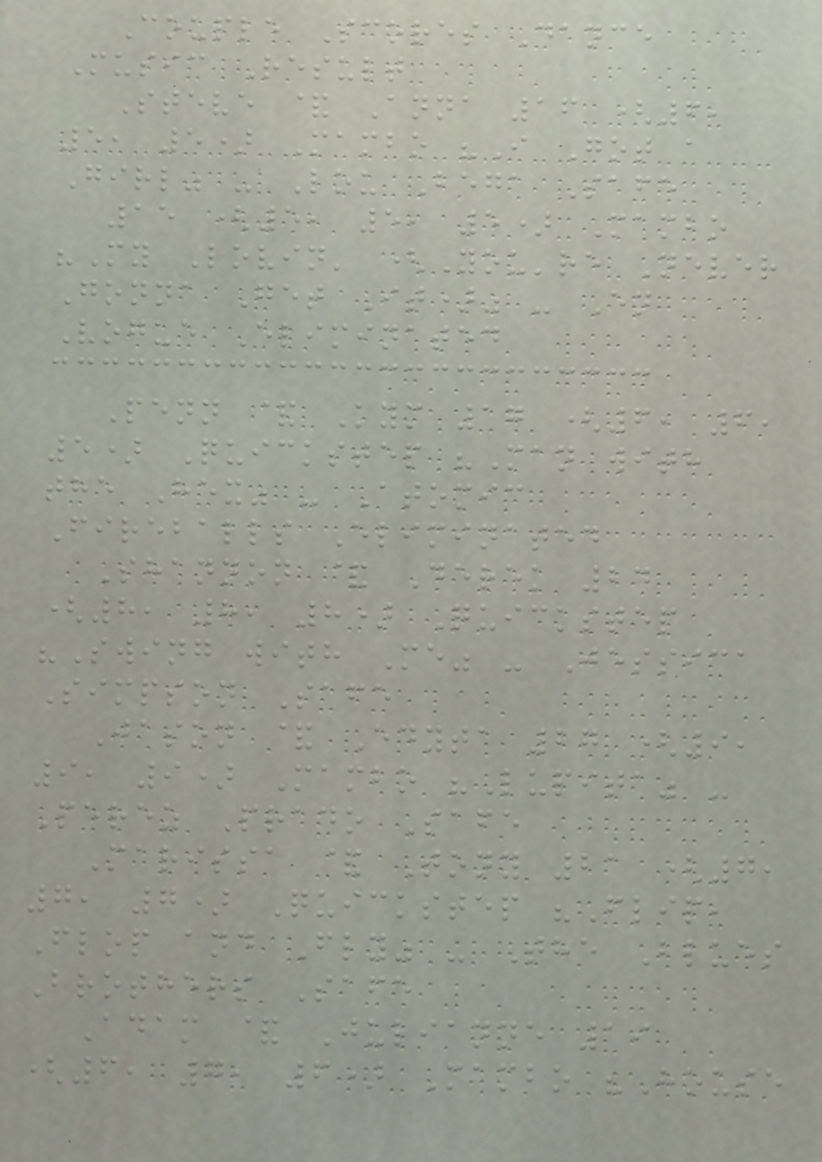Couple Scores Dance
Music Result
Steve & Anna 16 (6,
5, 5) Mambo "I Got a
Girl" - Lou Bega Safe
15 (5, 5, 5) Mambo
"My Lovin' (You're Never
Gonna Get It)" - En
Vogue Eliminated
Penn & Kym 17 (6, 6,
5) Quickstep "Man with
the Hex" - Atomic
Fireballs Eliminated
Shannon & Derek 24
(8, 8, 8) Quickstep
"Swing with Me" - Jessica
Simpson Safe
Jason & Edyta 27 (9,
9, 9) Mambo "Lupita" -
Perez Prado Safe
Marissa & Tony 21 (7,
7, 7) Quickstep "Flip,
Flop and Fly" - The Blues
Brothers Safe
Adam & Julianne 19
(6, 7, 6) Mambo "House
